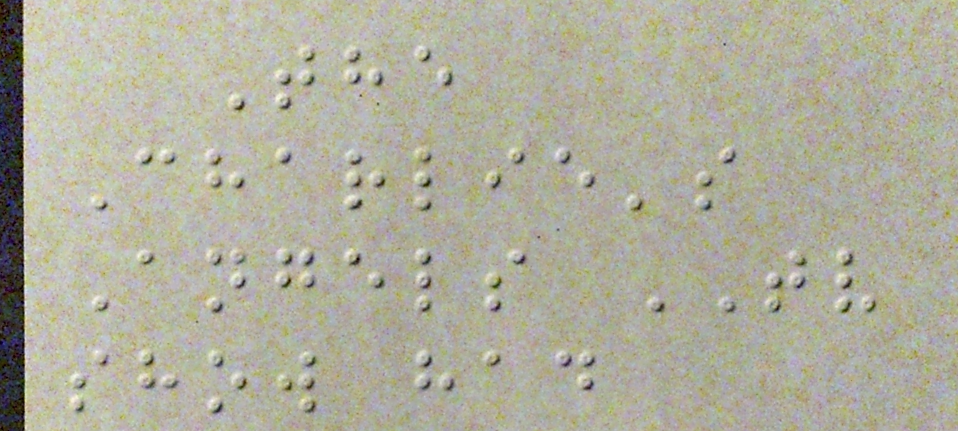The
Charlie's
Angels TV
show had
